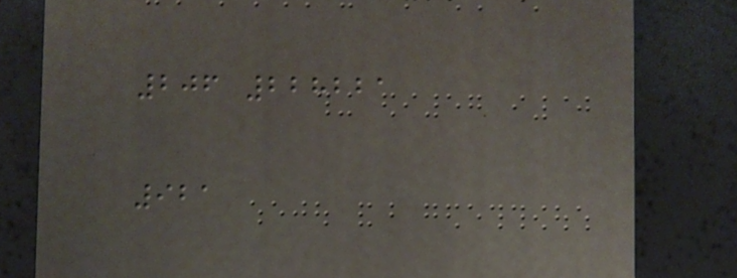206 228221
921
